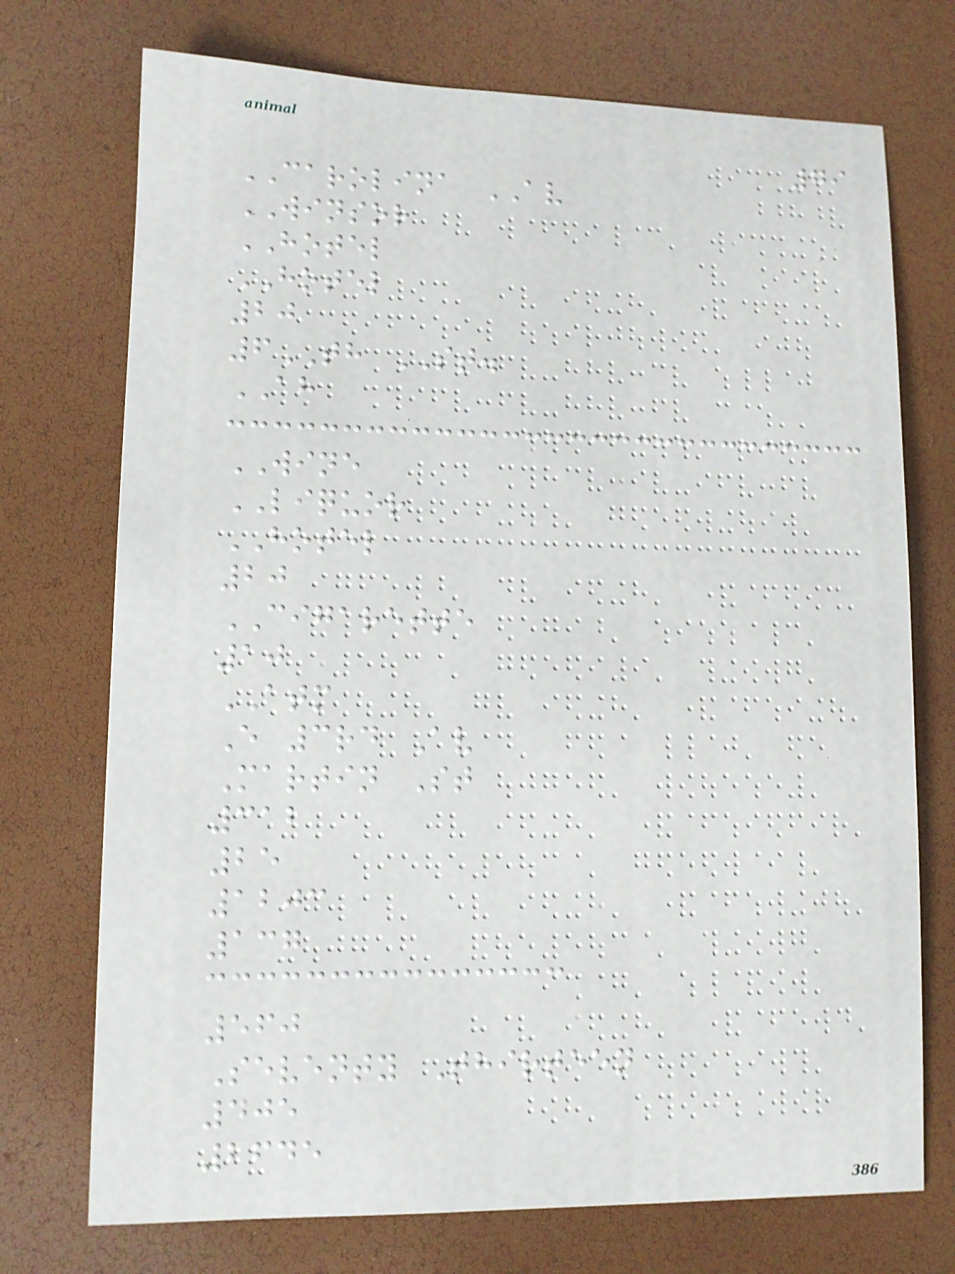79
CAROLINA AV
WINSOR
HOTEL
HOTEL
20
6TH ST.
AH
WINE
LIQUOR
HOTEL
20
CIGARETTE
10
ATM
E 3rd Av
Martin St
312
25
1203
137
560
Seventy Thirteen
405
2645
